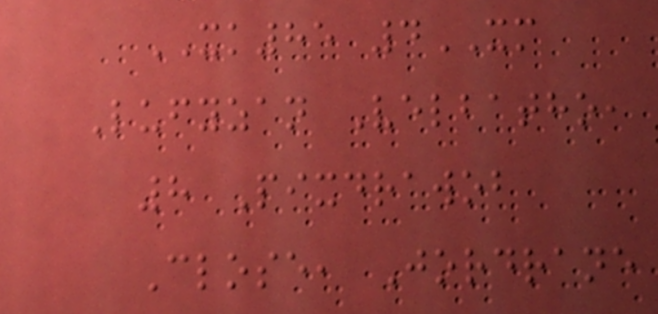XK85 4XM
Lufyzan Velbatho,
8 Pixdrawob
Close, Jordrane
